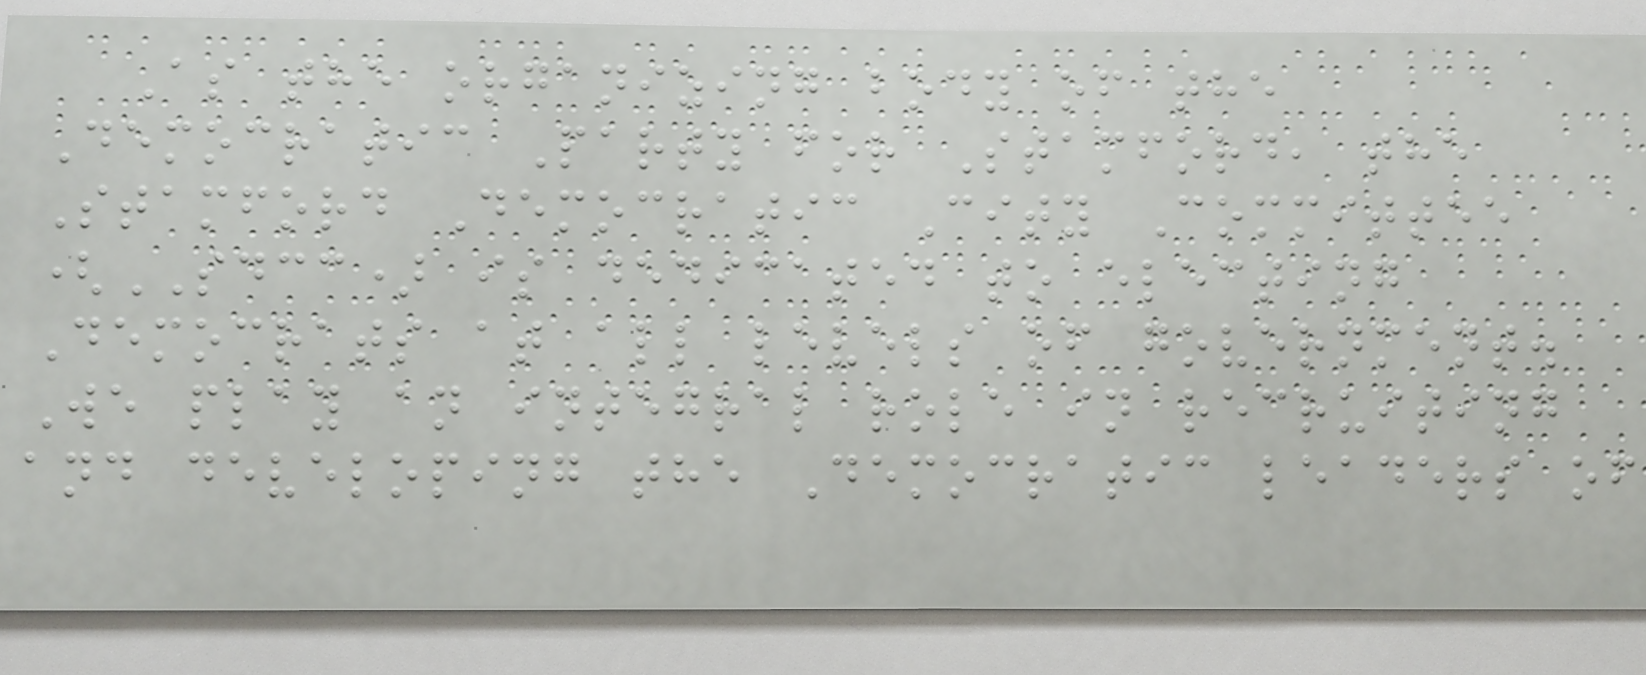As the organizing body of the
Democratic Party for Stamford, the
Stamford Democratic City Committee
(SDCC) is dedicated to electing
Democrats at all levels of government.
We play an integral role in recruiting
and developing the Democratic leaders of
